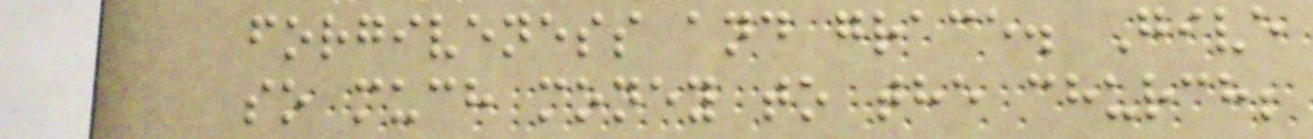forgiveness and grace. Give
so much money to the church;
